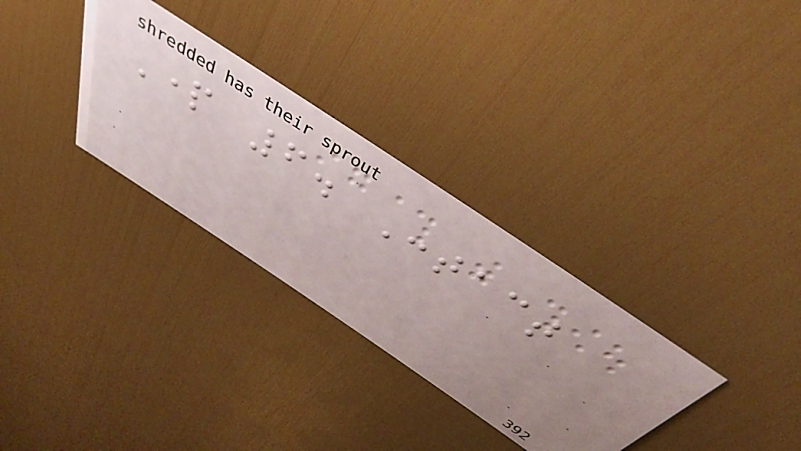Part 6. Contact
